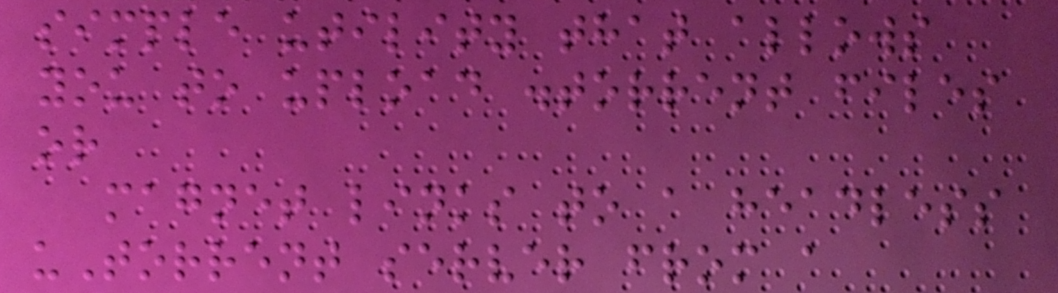simple utility that allows
you to upload .torrent files
or
magnet links to a headless
uTorrent server from a
